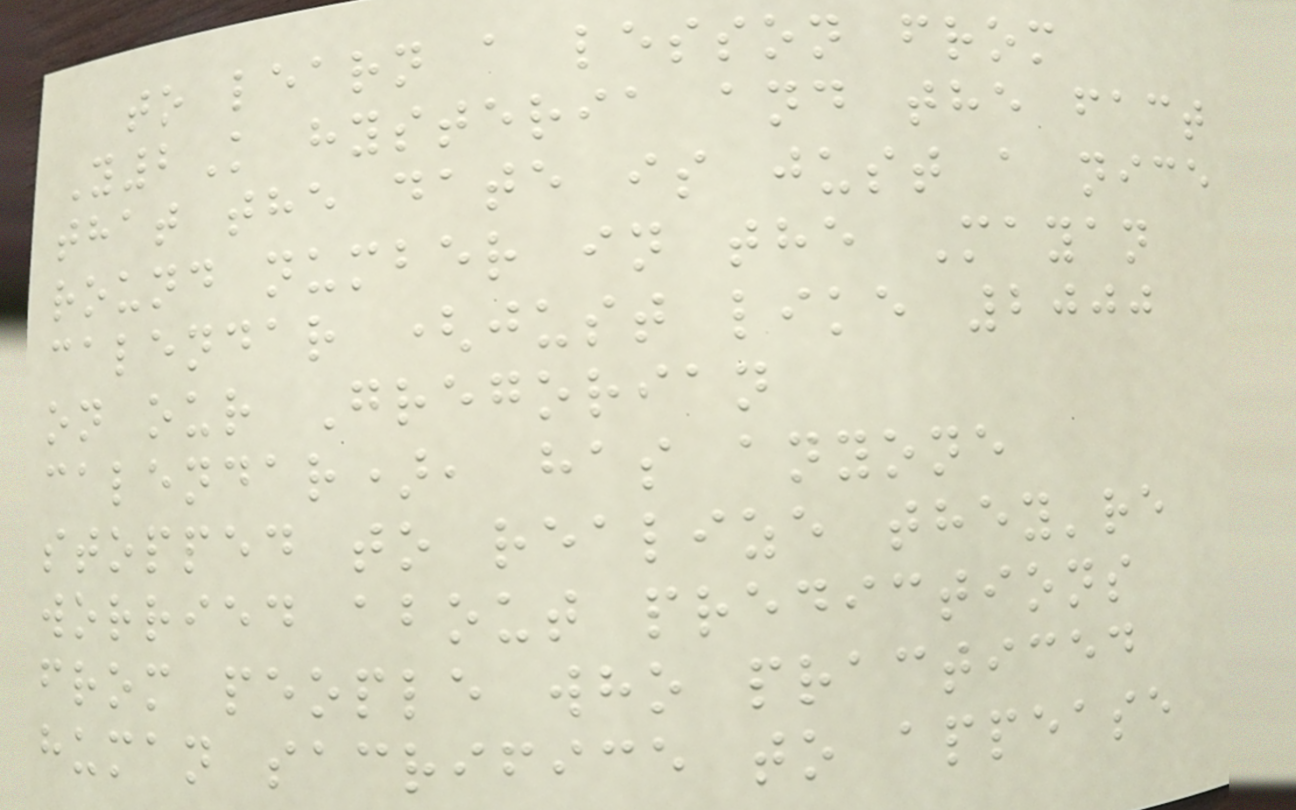to learn a lesson from
Y2K hysteria and the fact
that the date is just a nice
round number in the Mayan
calendar (just like 2000
on our Gregorian
calendar), has anyone
stopped to realize they're
worried about predictions
from people who practiced
human sacrifice to appease
